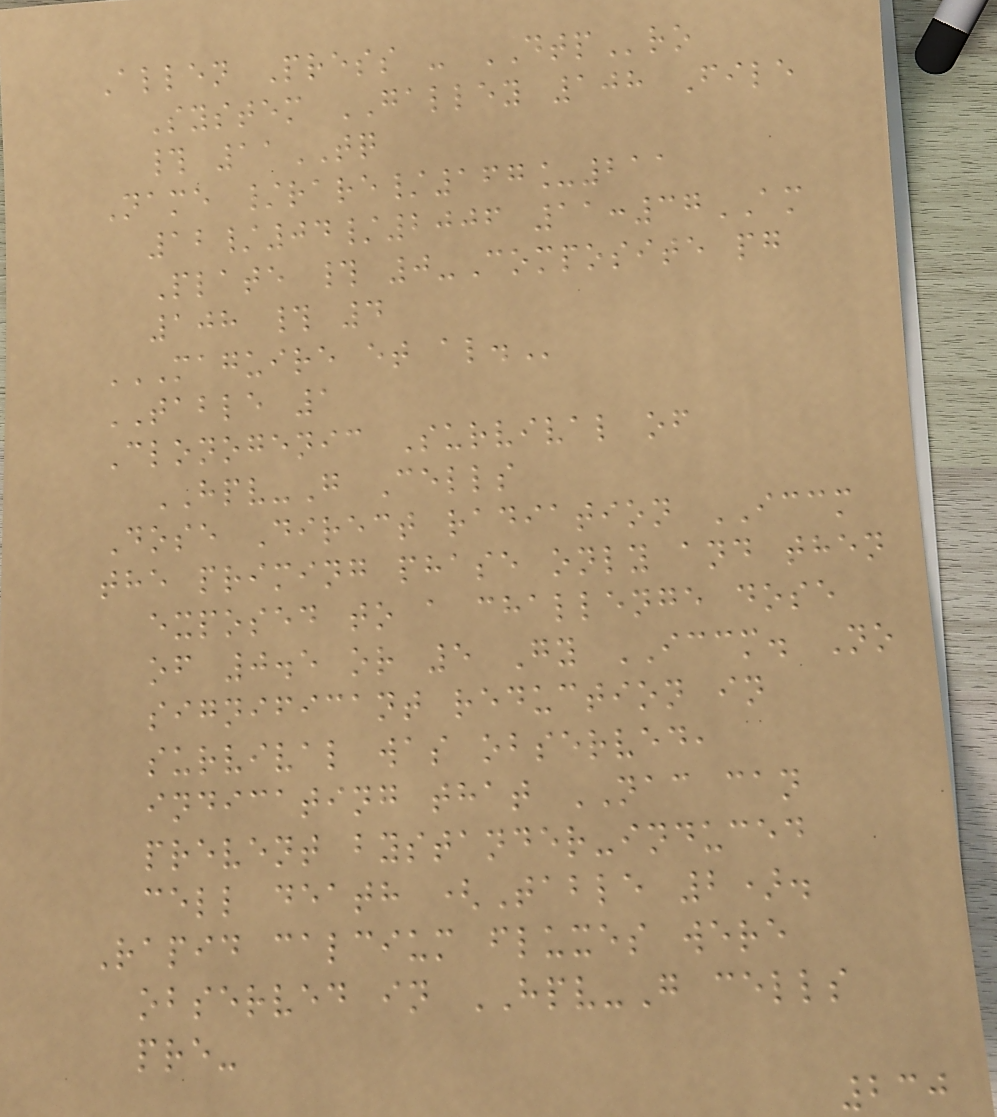Allen Press - DTPro
System GALLEY 108 File
# 11TQ
Name /rare/167_211
12/04/2006 11:37AM
Plate # 0-Composite pg
108 # 4
MAGUIRE ET AL.
TABLE 1
Clonogenic Survival of
HPV-G Cells
Dose Direct radiation ICCM
the priming phase only and then
exposed to a challenge dose
of 0.5 or 5 Gy ICCM. No
significant reduction in
survival was observed,
indicating that NAC can
prevent bystander-induced
cell death (Table 2).
Rapid calcium fluxes were
observed in HPV-G cells
pre-
230
